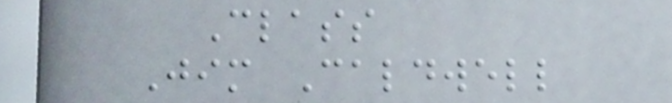Class
Jim Caldwell
